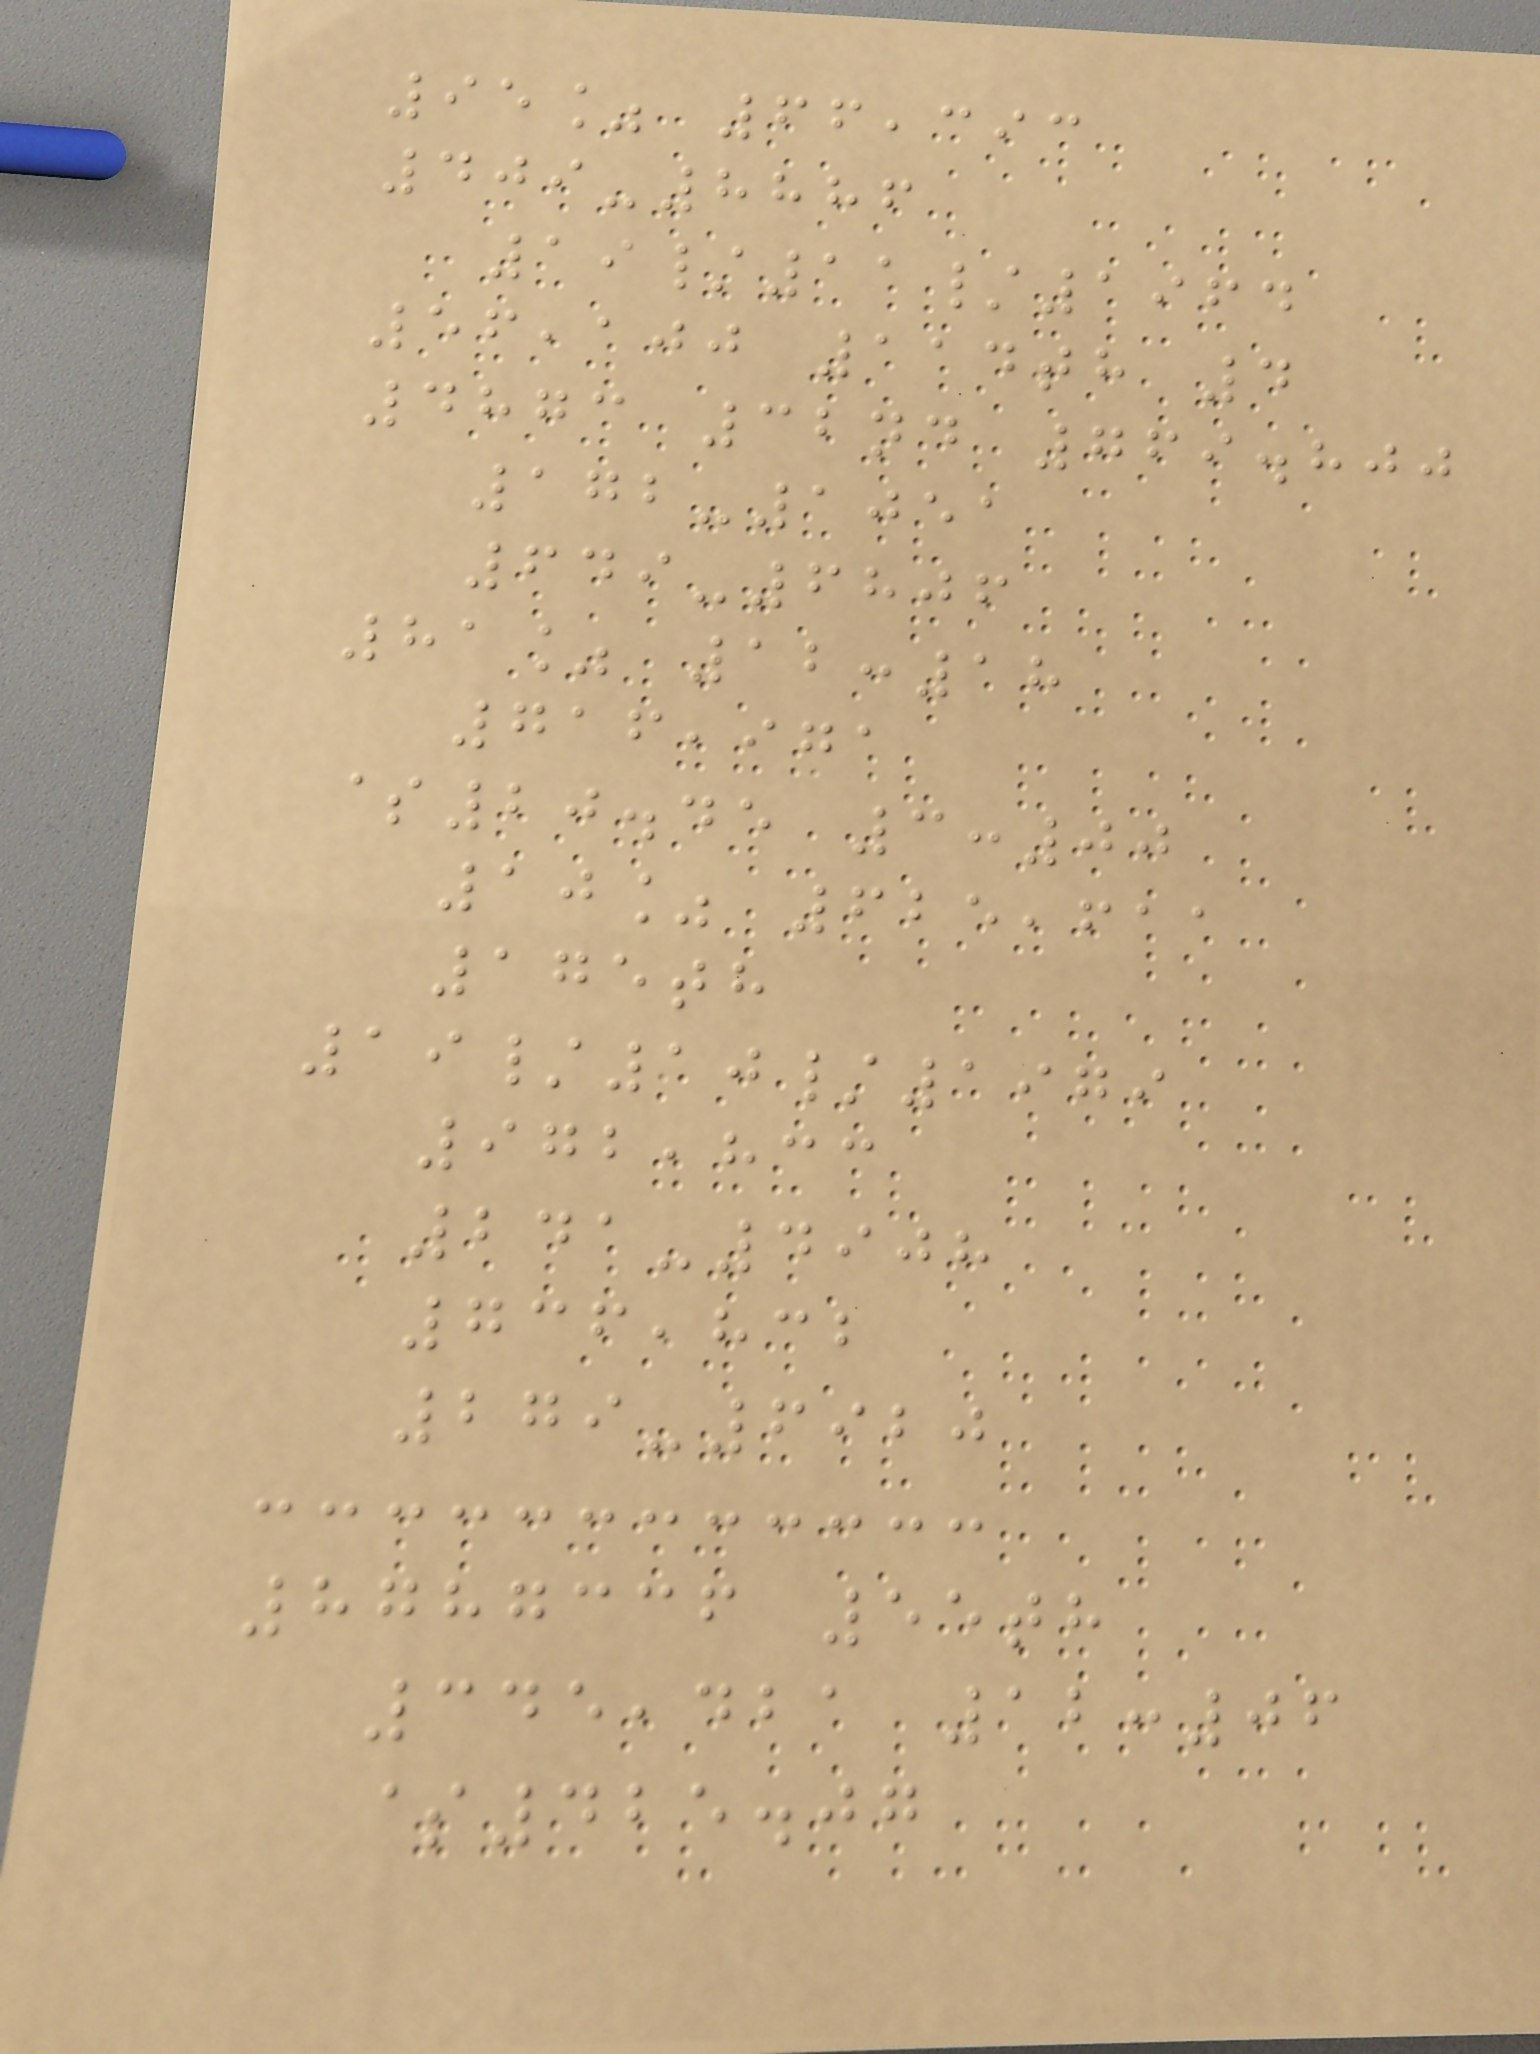95% 66,393
409-8886
19/11/1964
56,100 114th 4
4873 32nd 769.800
172-1051
649-6806
81% 12:18
716,971
$20.45 3:00
10% 625,611
175th
19/10/1979
972,833
241-4908
736,832
279-6920
8787336 55th
345,421 12:06
$425.07
